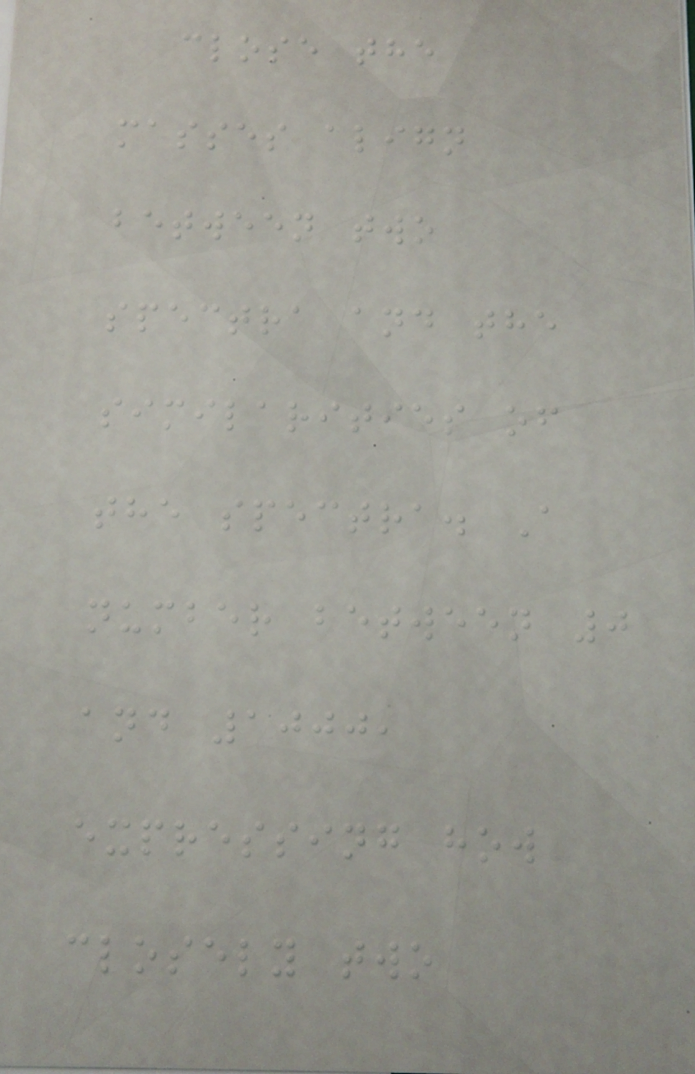close the
masses align
between two
spectra and the
similarities of
the spectra. A
number between 0
and 1000,
expressing how
closely two
